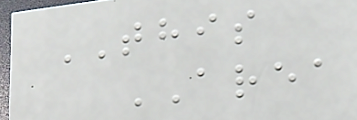THIS
AREA
